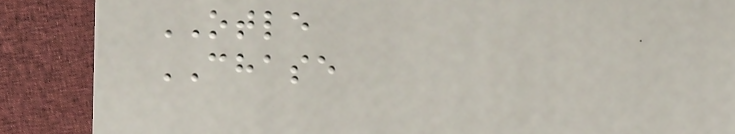OTLE
CHASE
